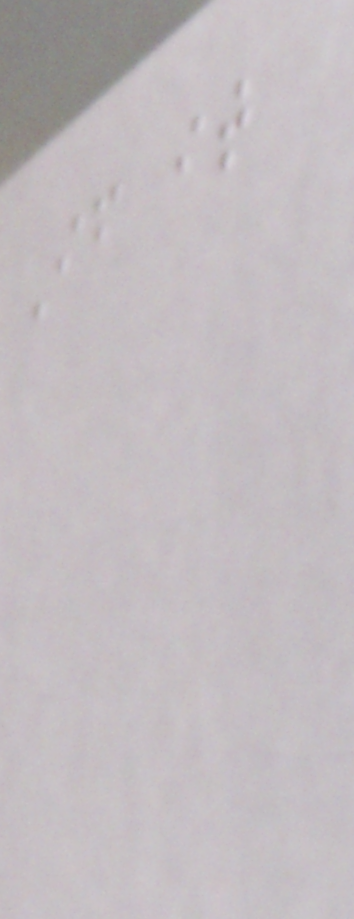If it
